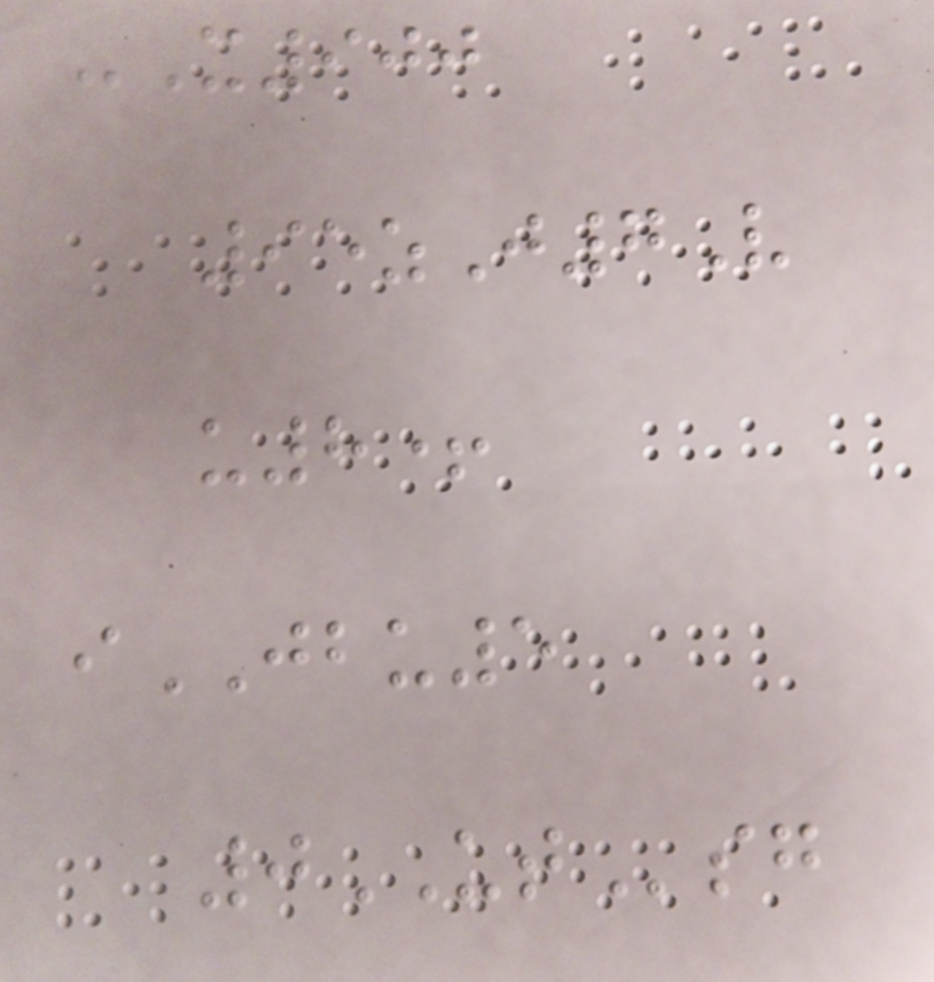-X900
95zJ7V
u8+
iJBU5
0UTsg
